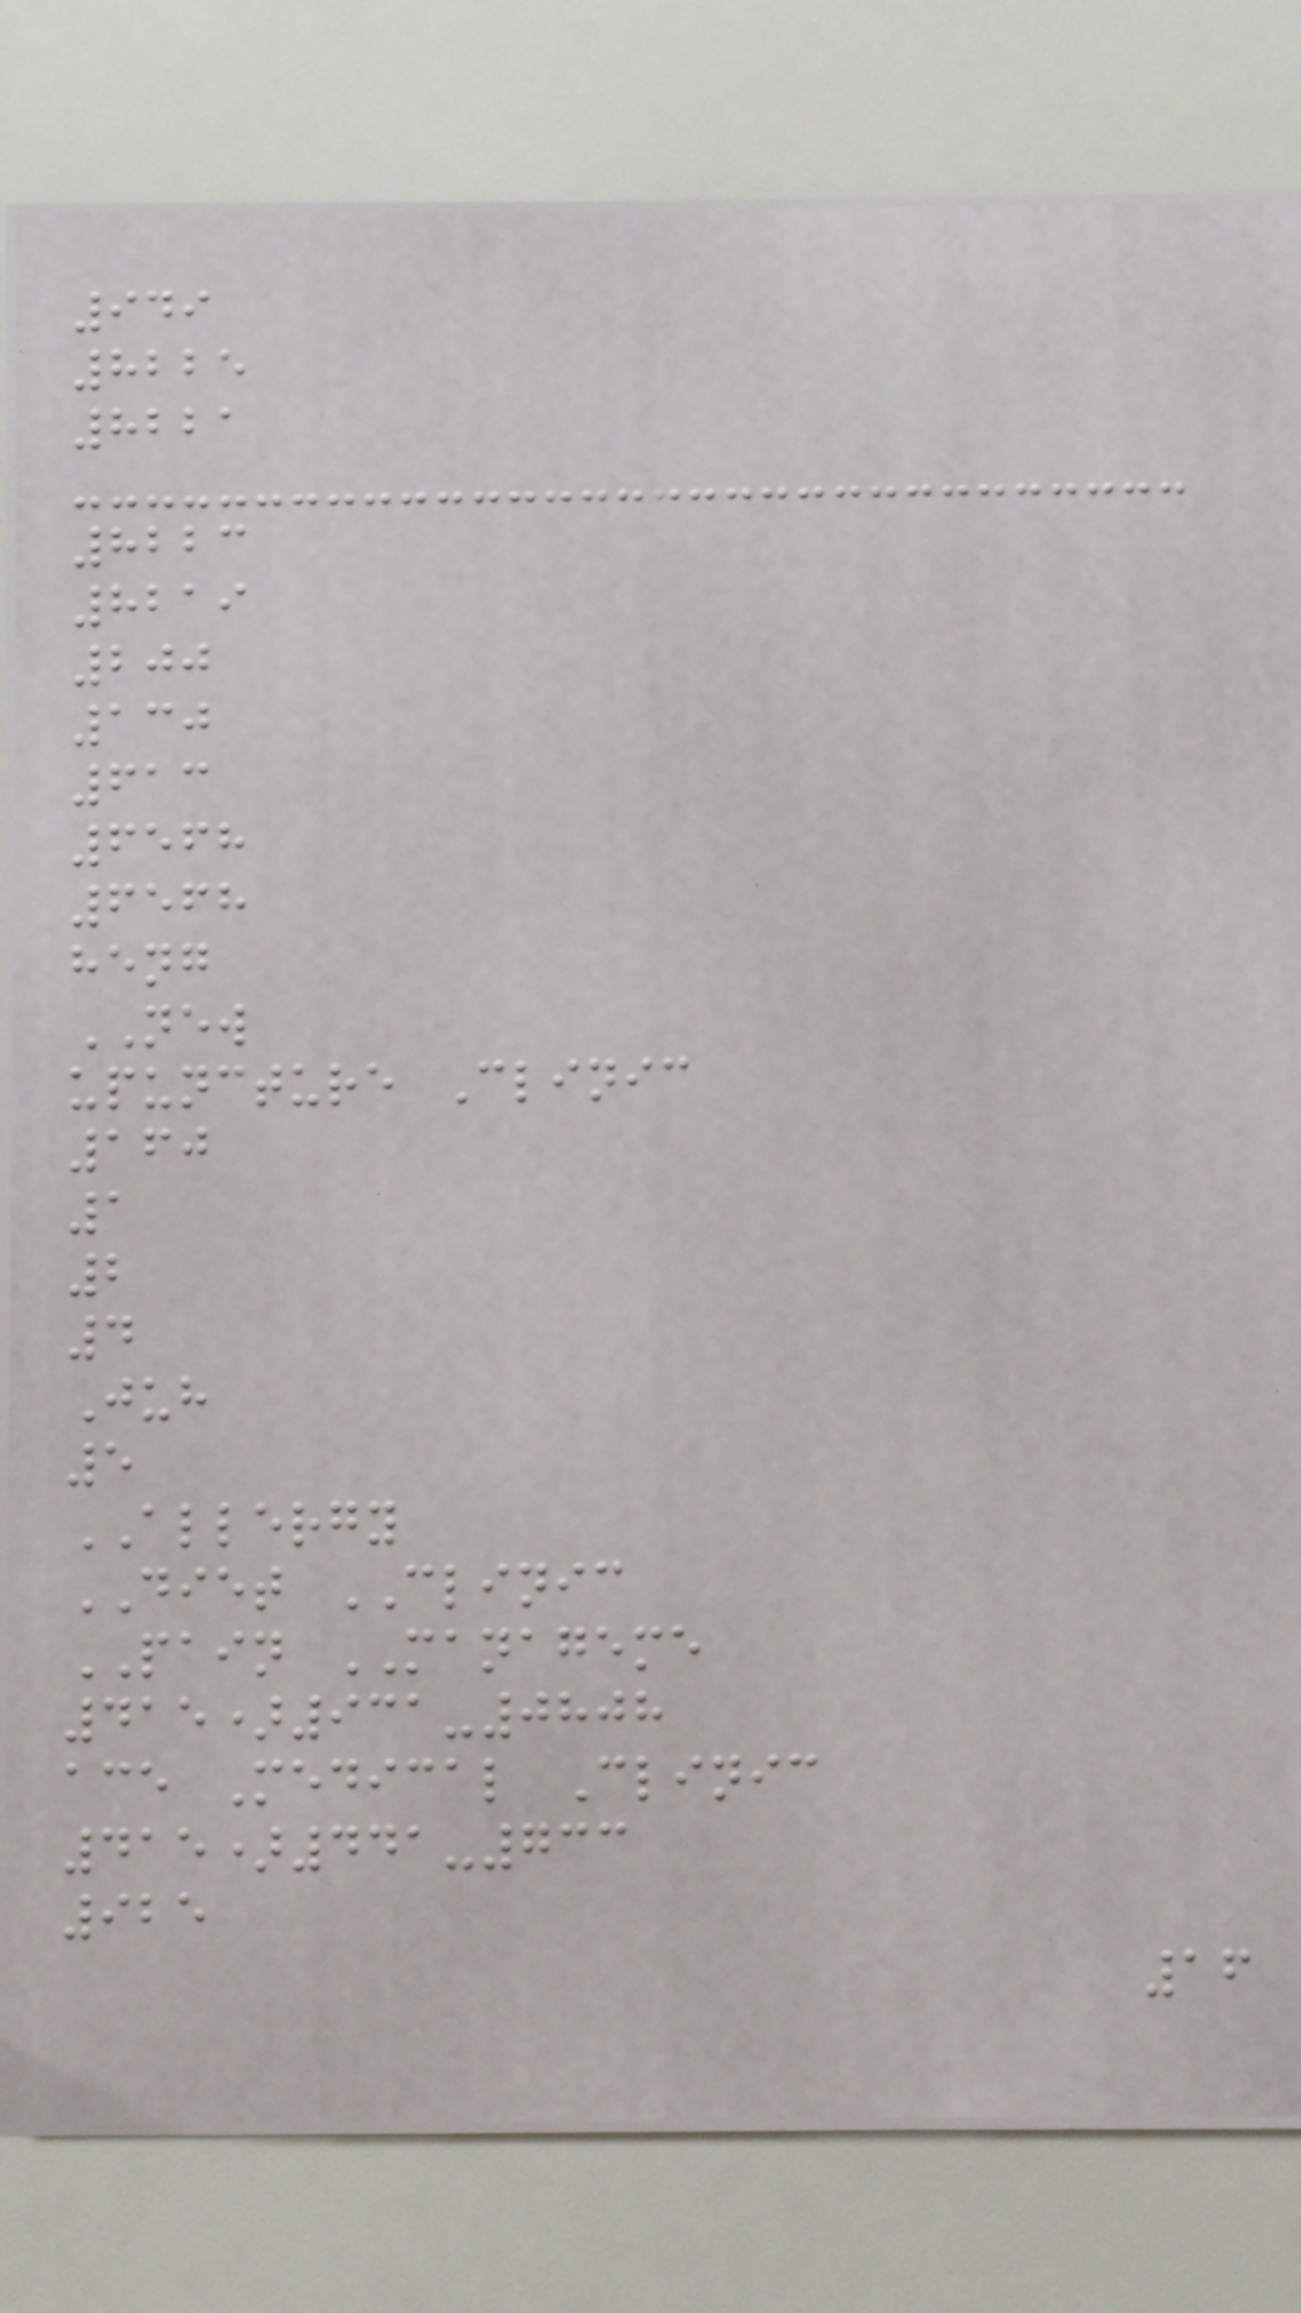949
8225
8221
8223
8219
200
130
613
6568
6568
heng
NEW
upuncture Clinic
160
1
2
4
Juh
5
ALLERGY
DIET CLINIC
PAIN MANAGEME
415)931-0808
ace Medical Clinic
415)441-733
925
16
